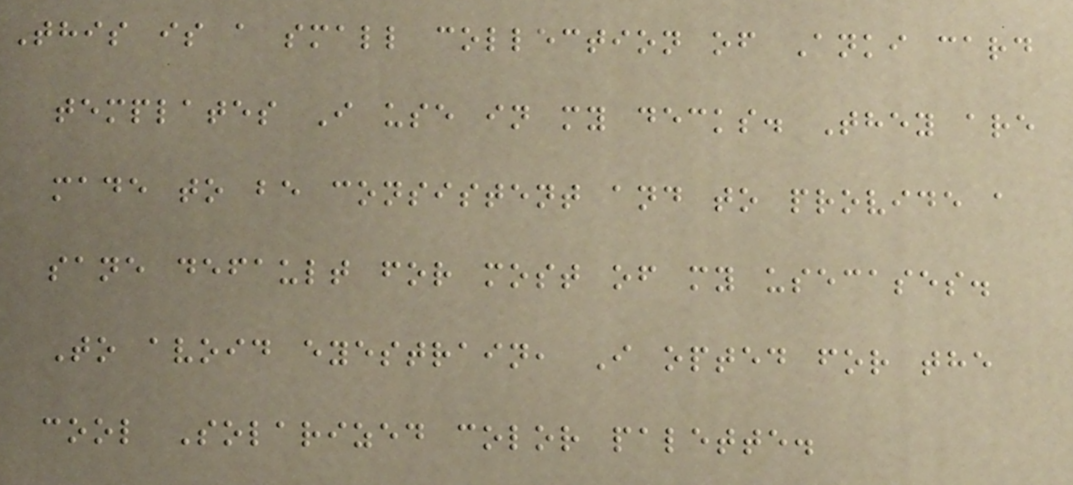This is a small collection of Anki card
templates I use in my decks. They are
made to be consistent and to provide a
sane default for most of my usecases.
To avoid eyestrain, I opted for the
cool Solarized color palette.
